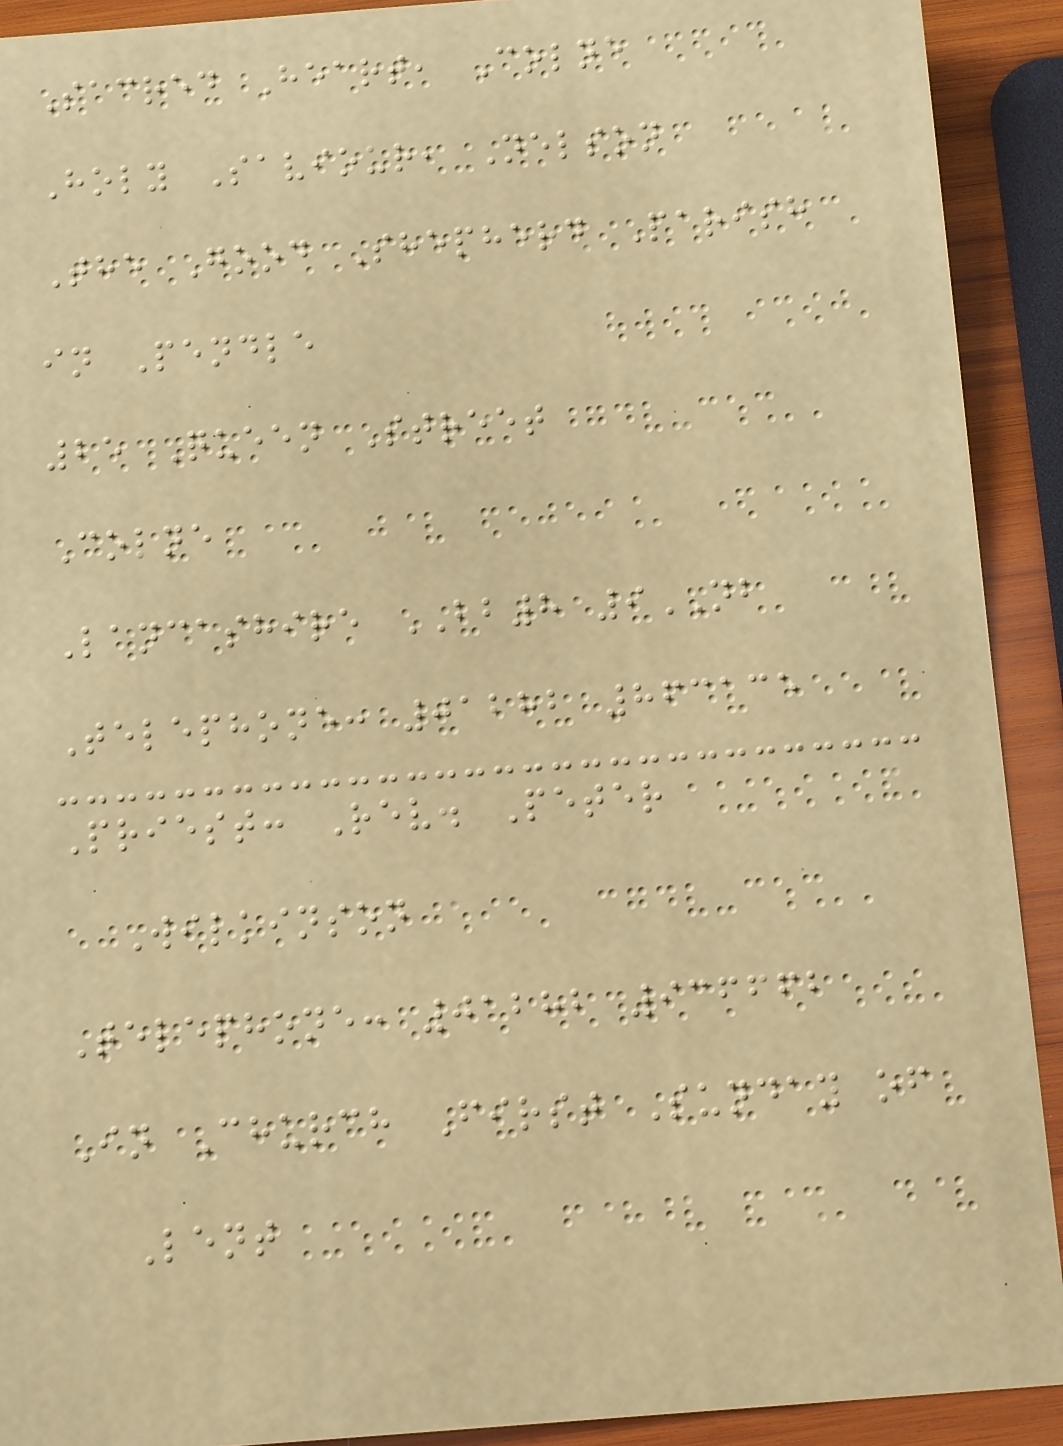Sacred Heart, Colne
Holy Saviour, Nelson
The Good Shepherd Parish
in Pendle
25 Queen Street
Colne
Lancashire BB8 9NB
Telephone: 01282 863135
Priest: Rev. Peter
Wilkinson
Telephone: 01282 936662
In Church First Sunday of
Lent
